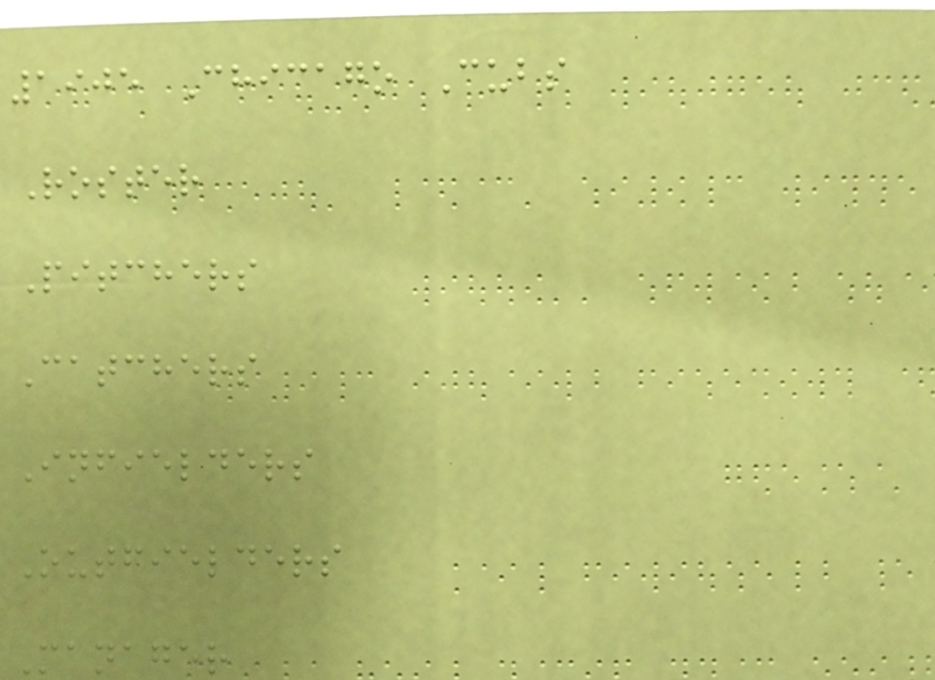1905 Chicago Cubs
Roster
Pitchers
Catchers
Infielders
Outfielders
Manager
